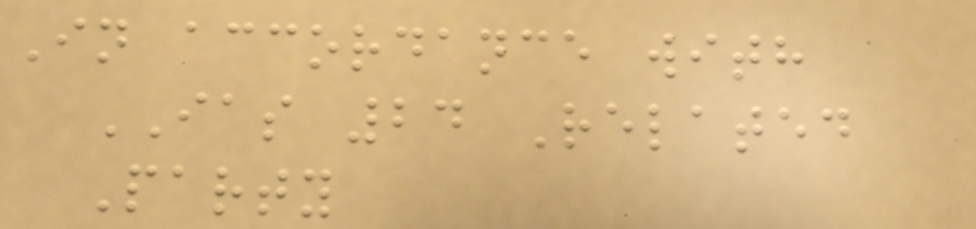In accordance with
IAS 24 Related
Party
